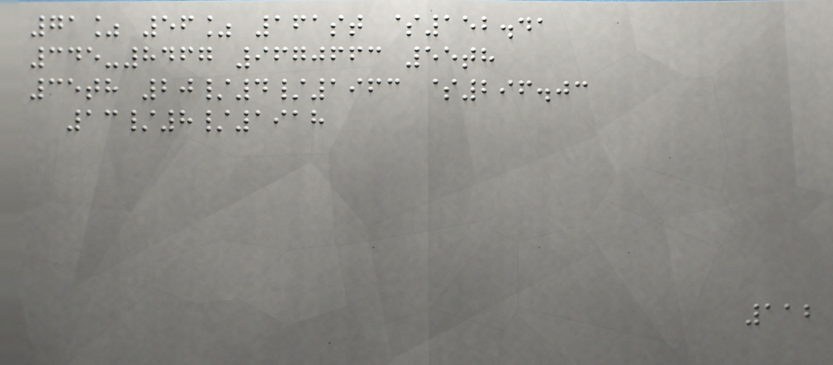71% 56% 161st $152.41
345-8467 9670663 55th
35th 20/4/1963 $296.03
13/8/1918
112
